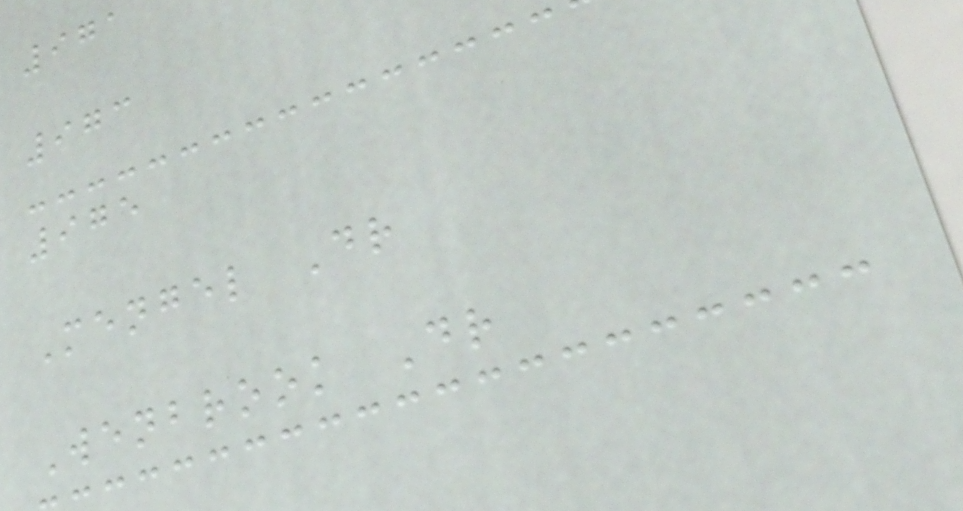971
973
975
Mengel Dr
Wenbrook Dr
